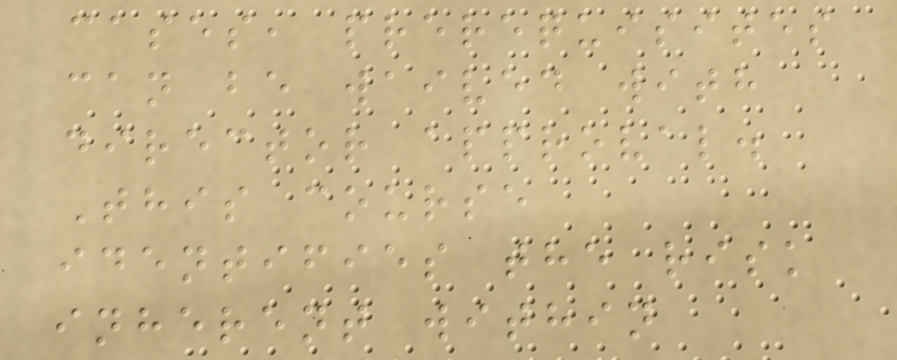cases, prerequisites
can be waived with
director approval.
This course
identifies the risk
inherent within
